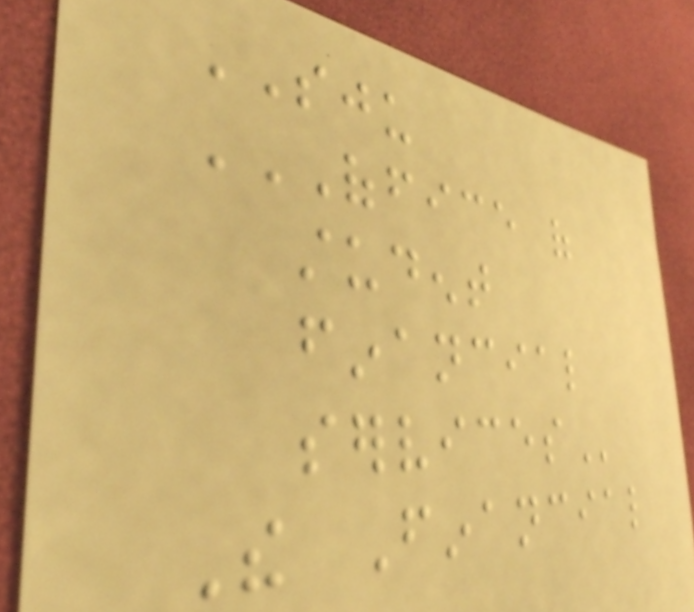SJU
OFFICE OF
STUDENT
FINANCIAL
SERVICES
The Financial
